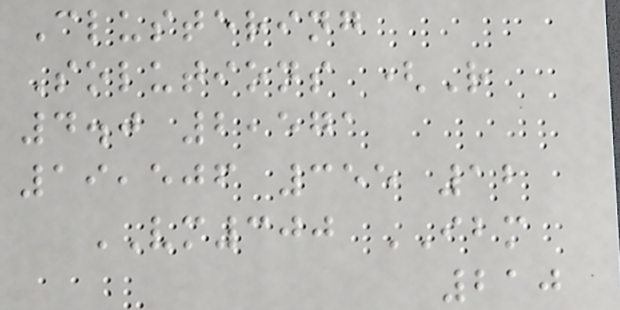Clustering
Solutions (R
4.0 2,571
19,506 355 12
VM300 IBM
210
